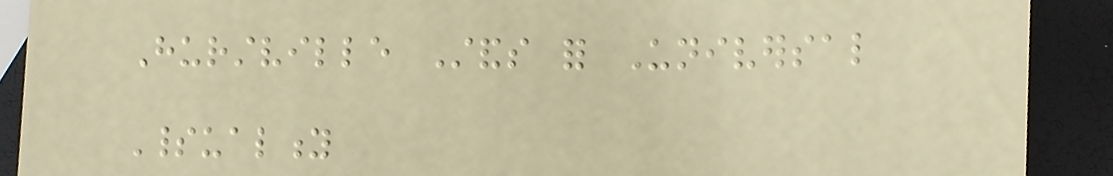Hurstville Stands for Universal
Spirituality
